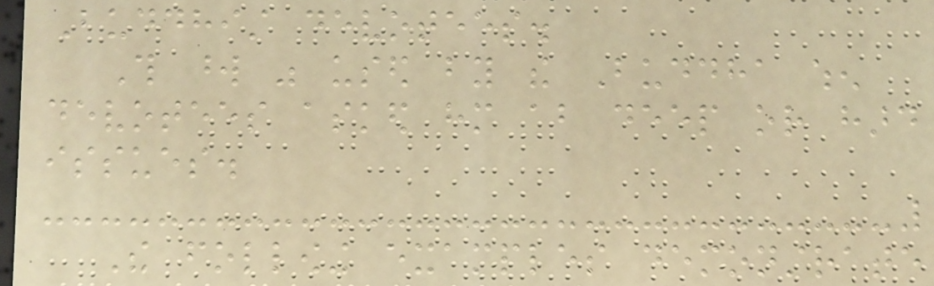Buddhist devotees.
This word was used by the Buddha when
devotees asked him about deep or hard
issues.
The following examples demonstrate
